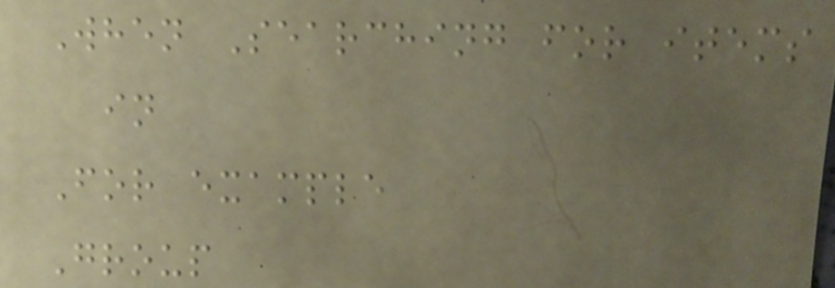When Searching for items
in
For example
Group
